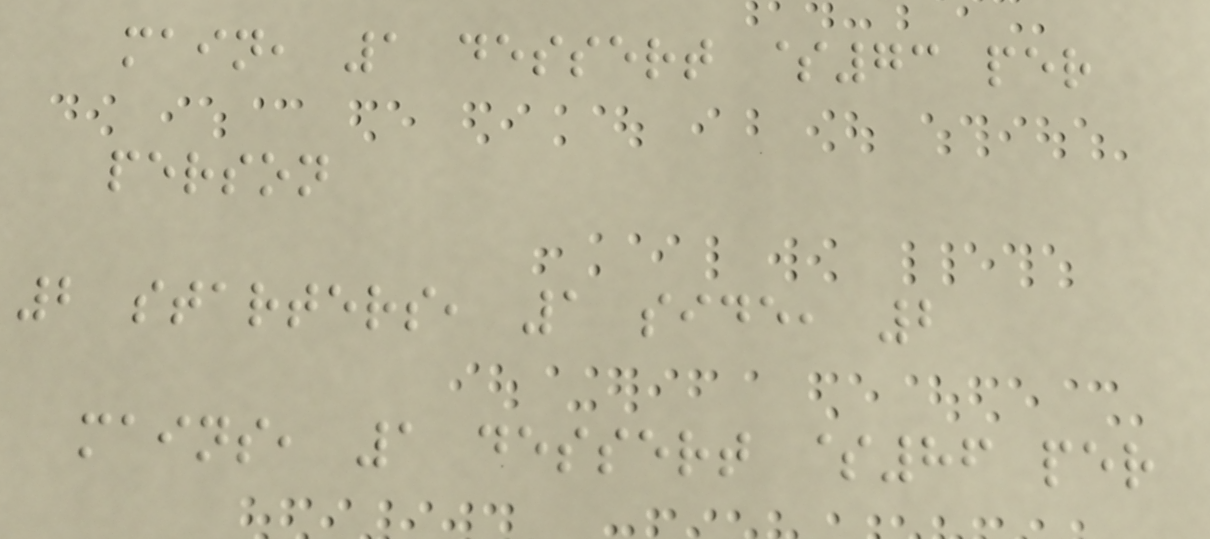main, 1 dessert $73 per
person
2 starters, 1 side, 2
mains, 1 dessert $86 per
